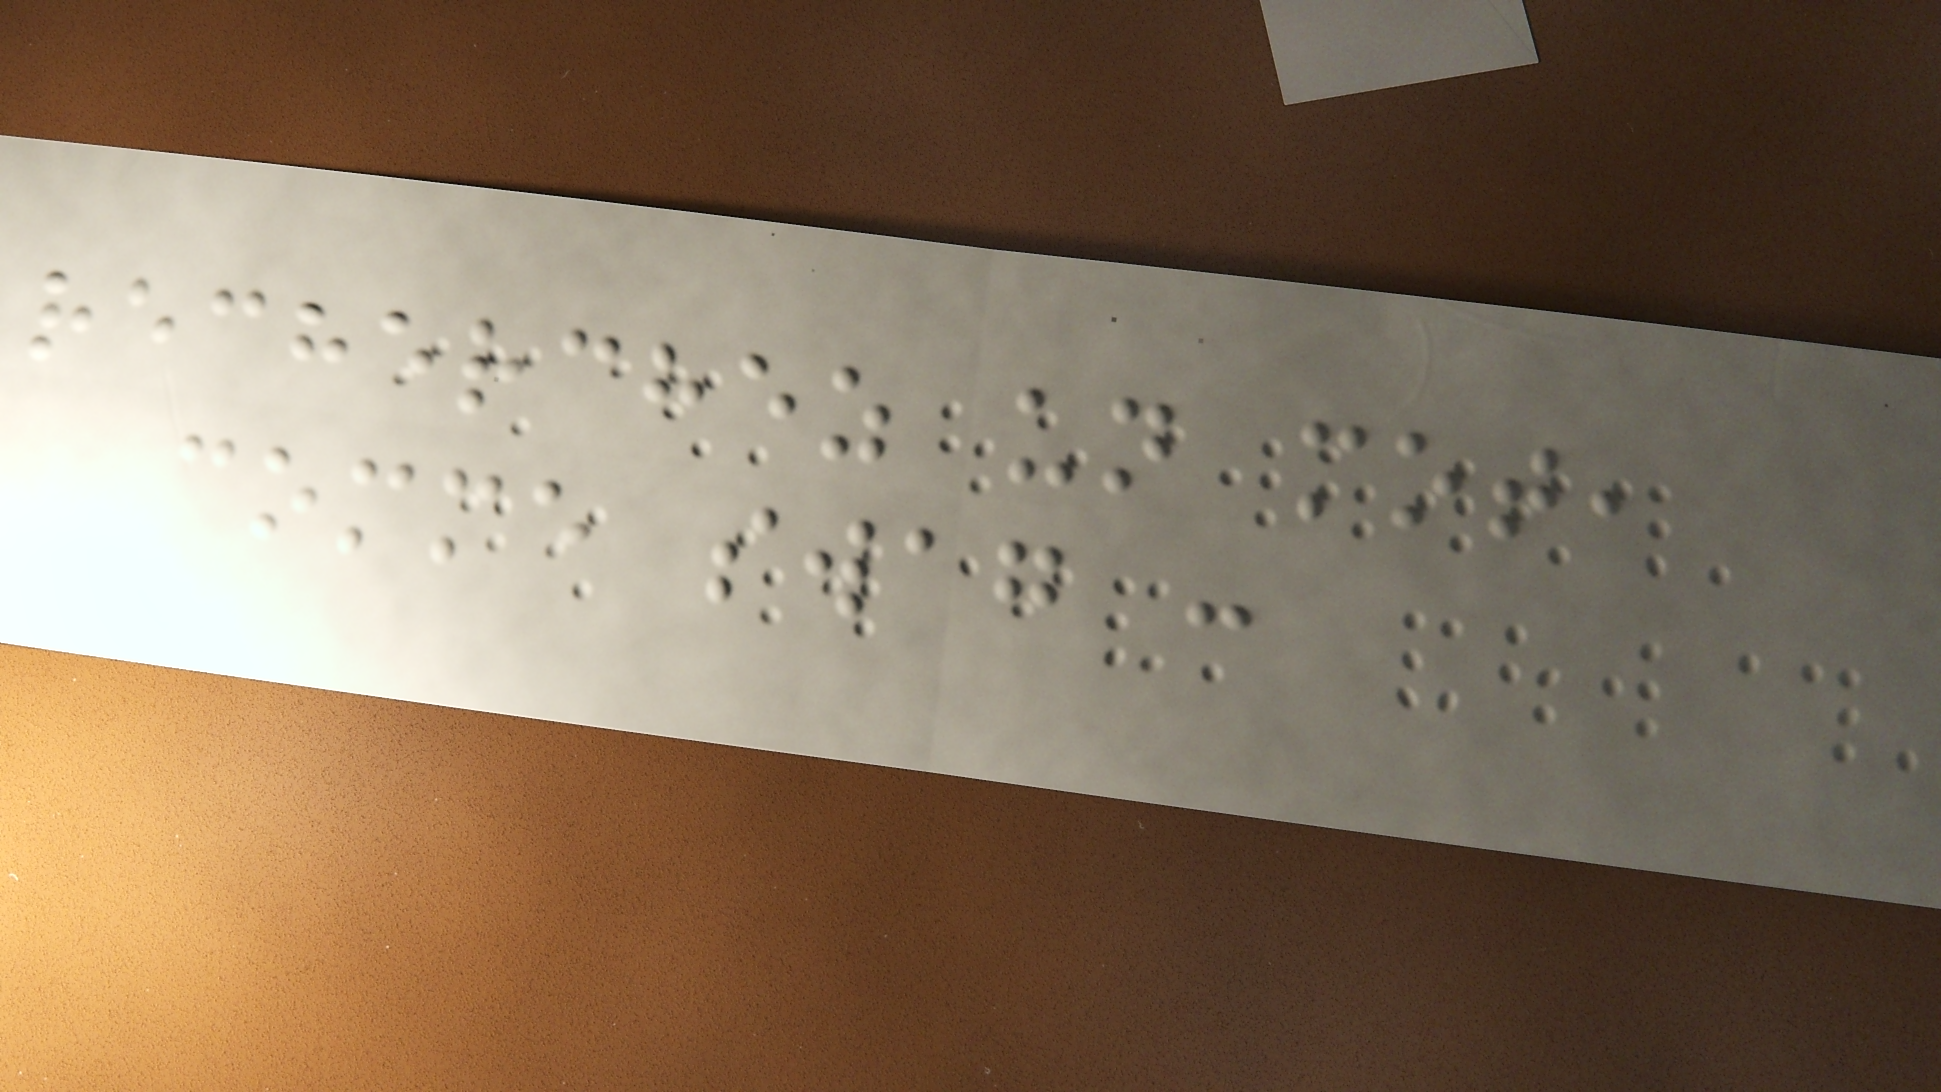recherchez un mot,
comme swag :
